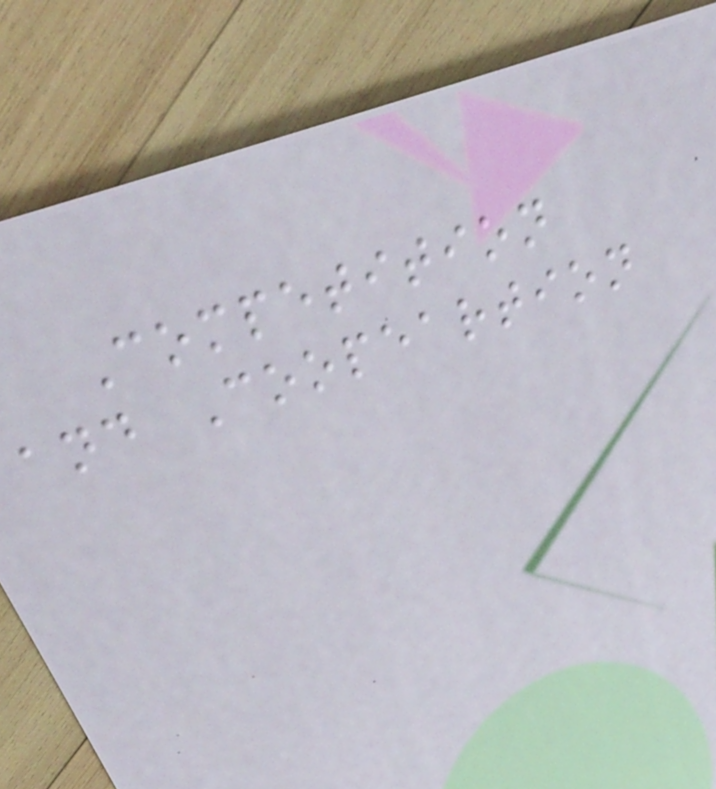Competition
and Coopeartion
